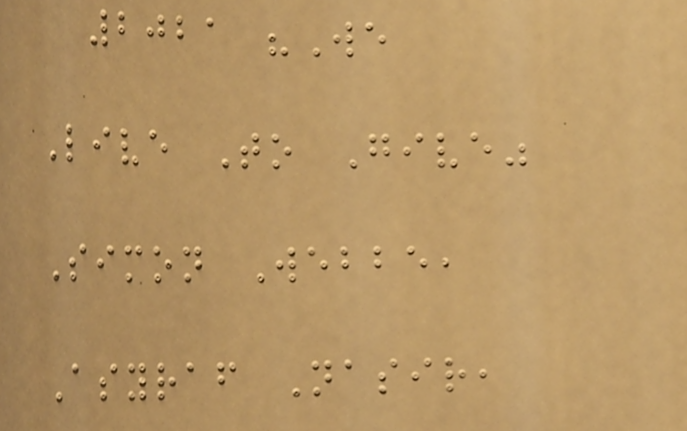2021 "We
Live To Give"
Simon Webbe,
Asyraf Nasir,
